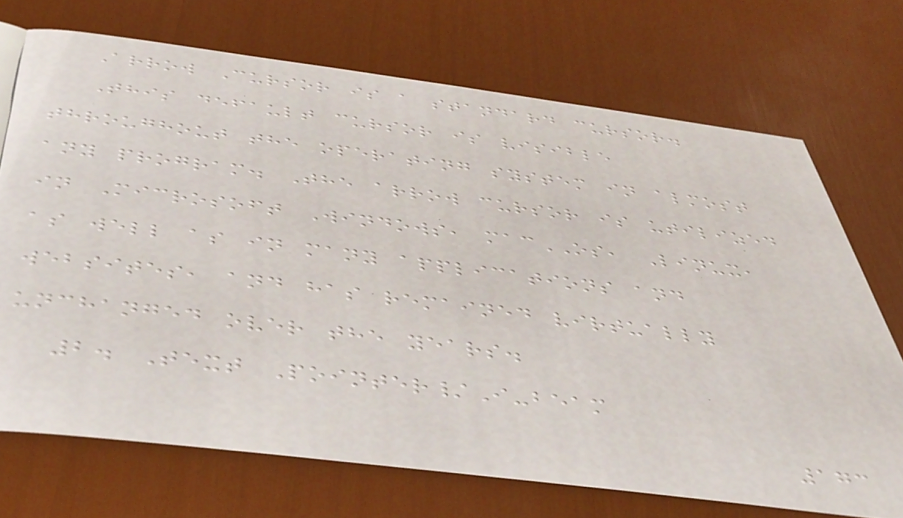Arrow Cursor is a standard cursor.
This default cursor is visible
throughout the operating system in almost
any program. The arrow cursor is utilized
in Microsoft Windows, macOS, Linux,
as well as in many applications and
websites, and has remained virtually
unchanged over the years.
2. Text Pointer/I-beam
173
